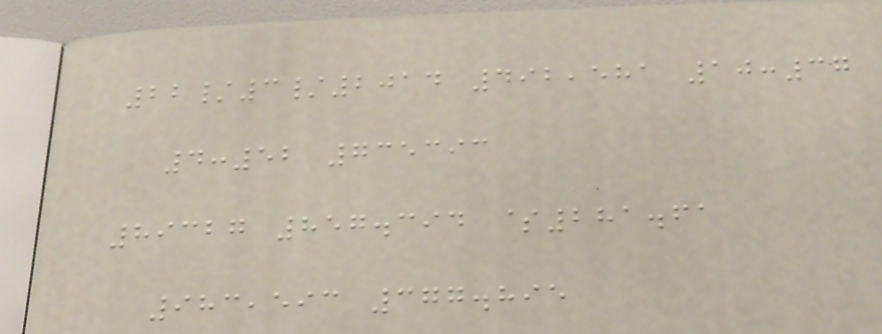22/3/2014 492,581 10:37
4:52 735393
89327 857.394 $281.61
983,593 377.895
